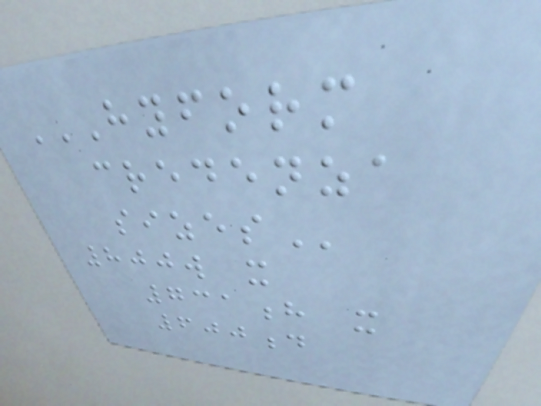HYFORM
CREDENZA
SIZES
800w x
731h x
600d
